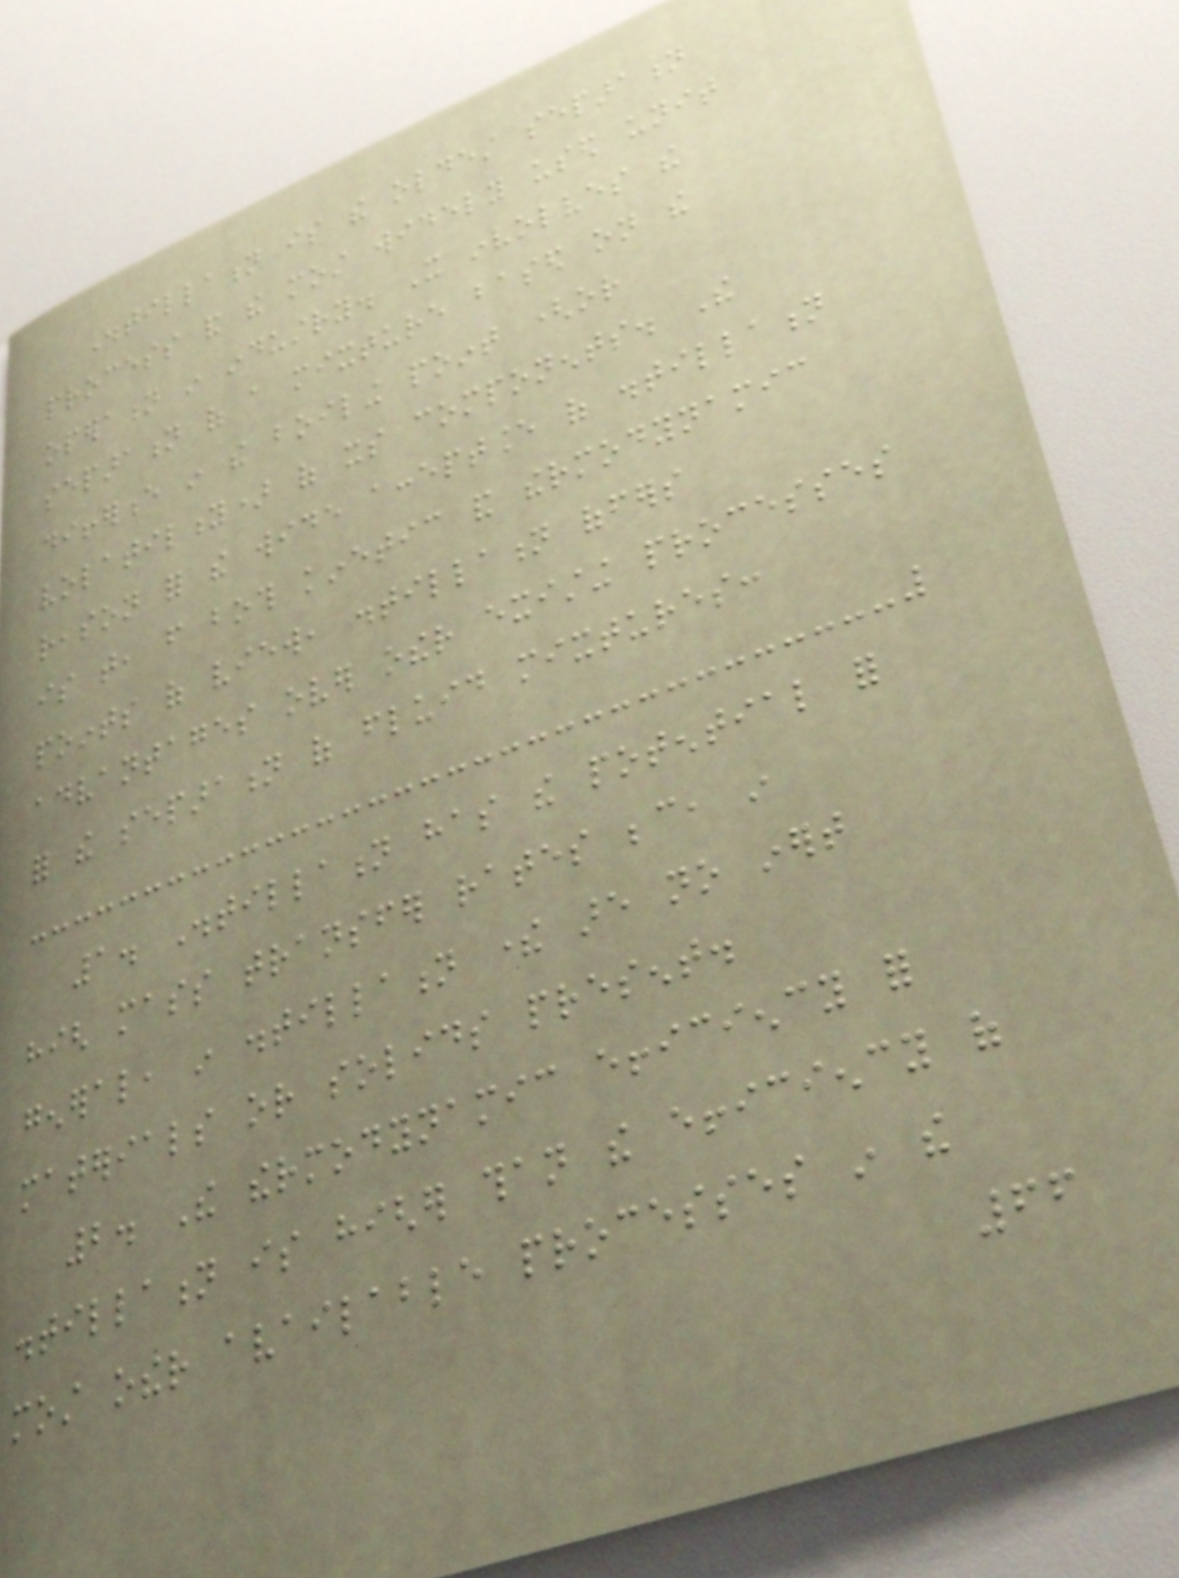Distillation is the oldest separation
process and the most widely used unit
operation in industry. It involves the
separation of a mixture based on the
difference in the boiling point (or
volatility) of its components. The
reason for the wide acceptance of distillation
is that, from both kinetic and thermodynamic
points of view, distillation offers
advantages over other existing processes
for the separation of fluid mixtures:
1. Distillation has the potential for
high mass transfer rates because, in
general, in distillation there are no inert
materials or solids present.
2. The thermodynamic efficiency for
distillation is higher than the efficiency of
most other available processes in the
66
